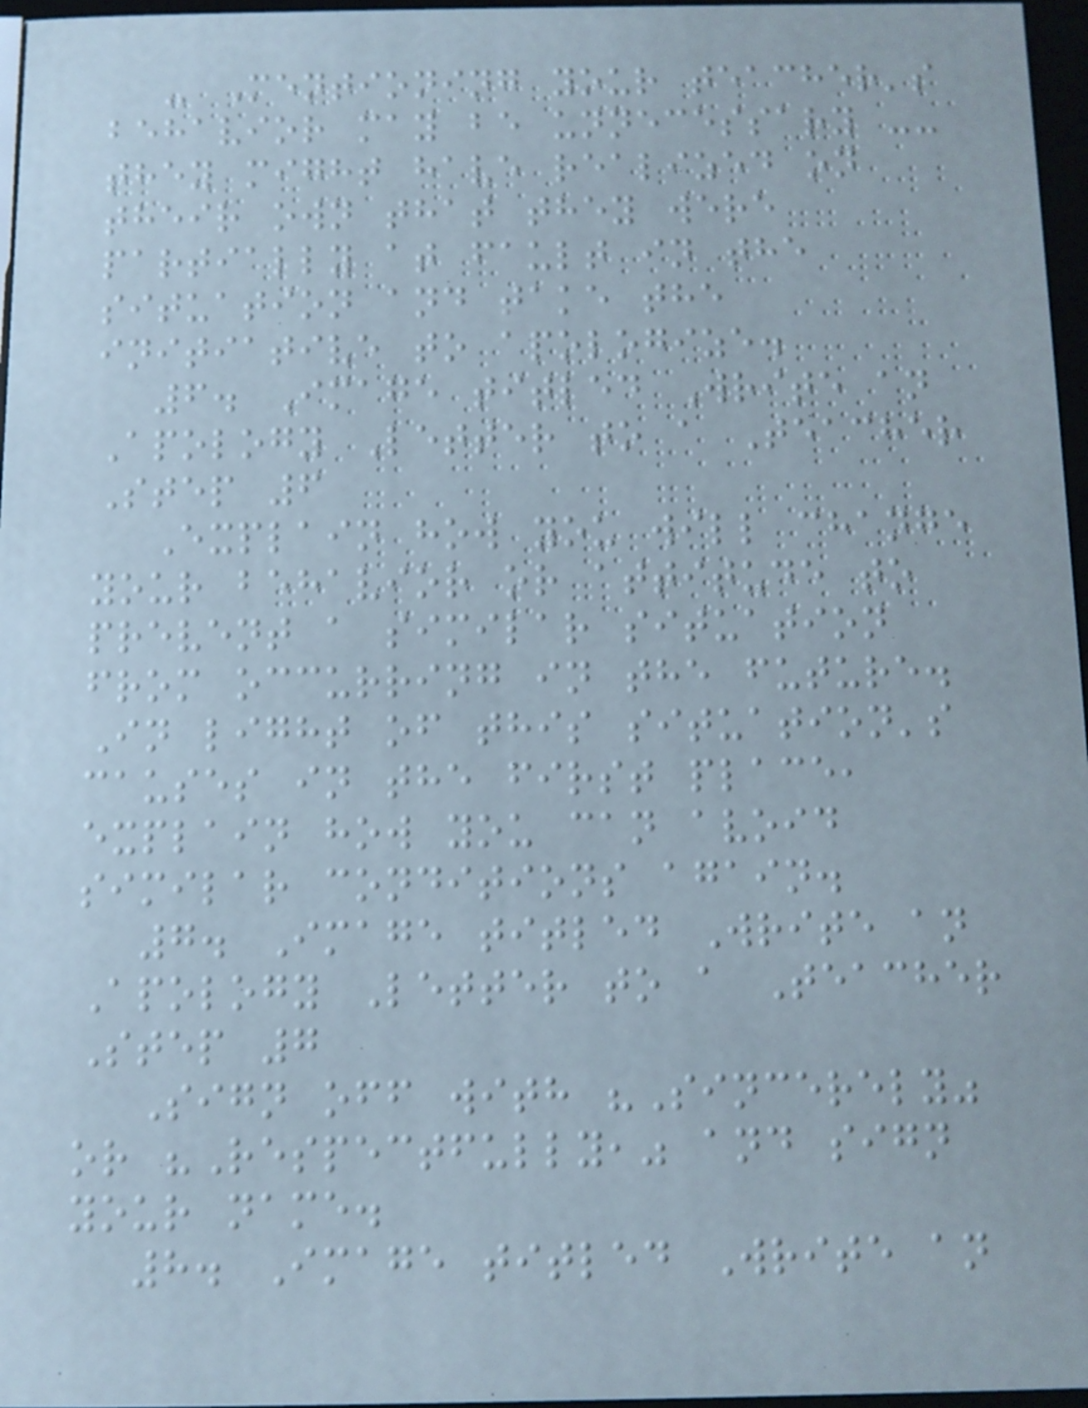- Mentioning your teacher's
behavior may be unnecessary --
they might have realized on
their own that they were
partially at fault in the
situation and take the
initiative to apologize.
6. Image titled Write an
Apology Letter to a Teacher
Step 6
Explain how you will change
your behavior or attitude to
prevent a similar situation
from occurring in the future.
In light of this situation's
causes in the first place,
explain how you can avoid
similar conditions again.
7. Image titled Write an
Apology Letter to a Teacher
Step 7
Sign off with "Sincerely"
or "Respectfully," and sign
your name.
8. Image titled Write an
